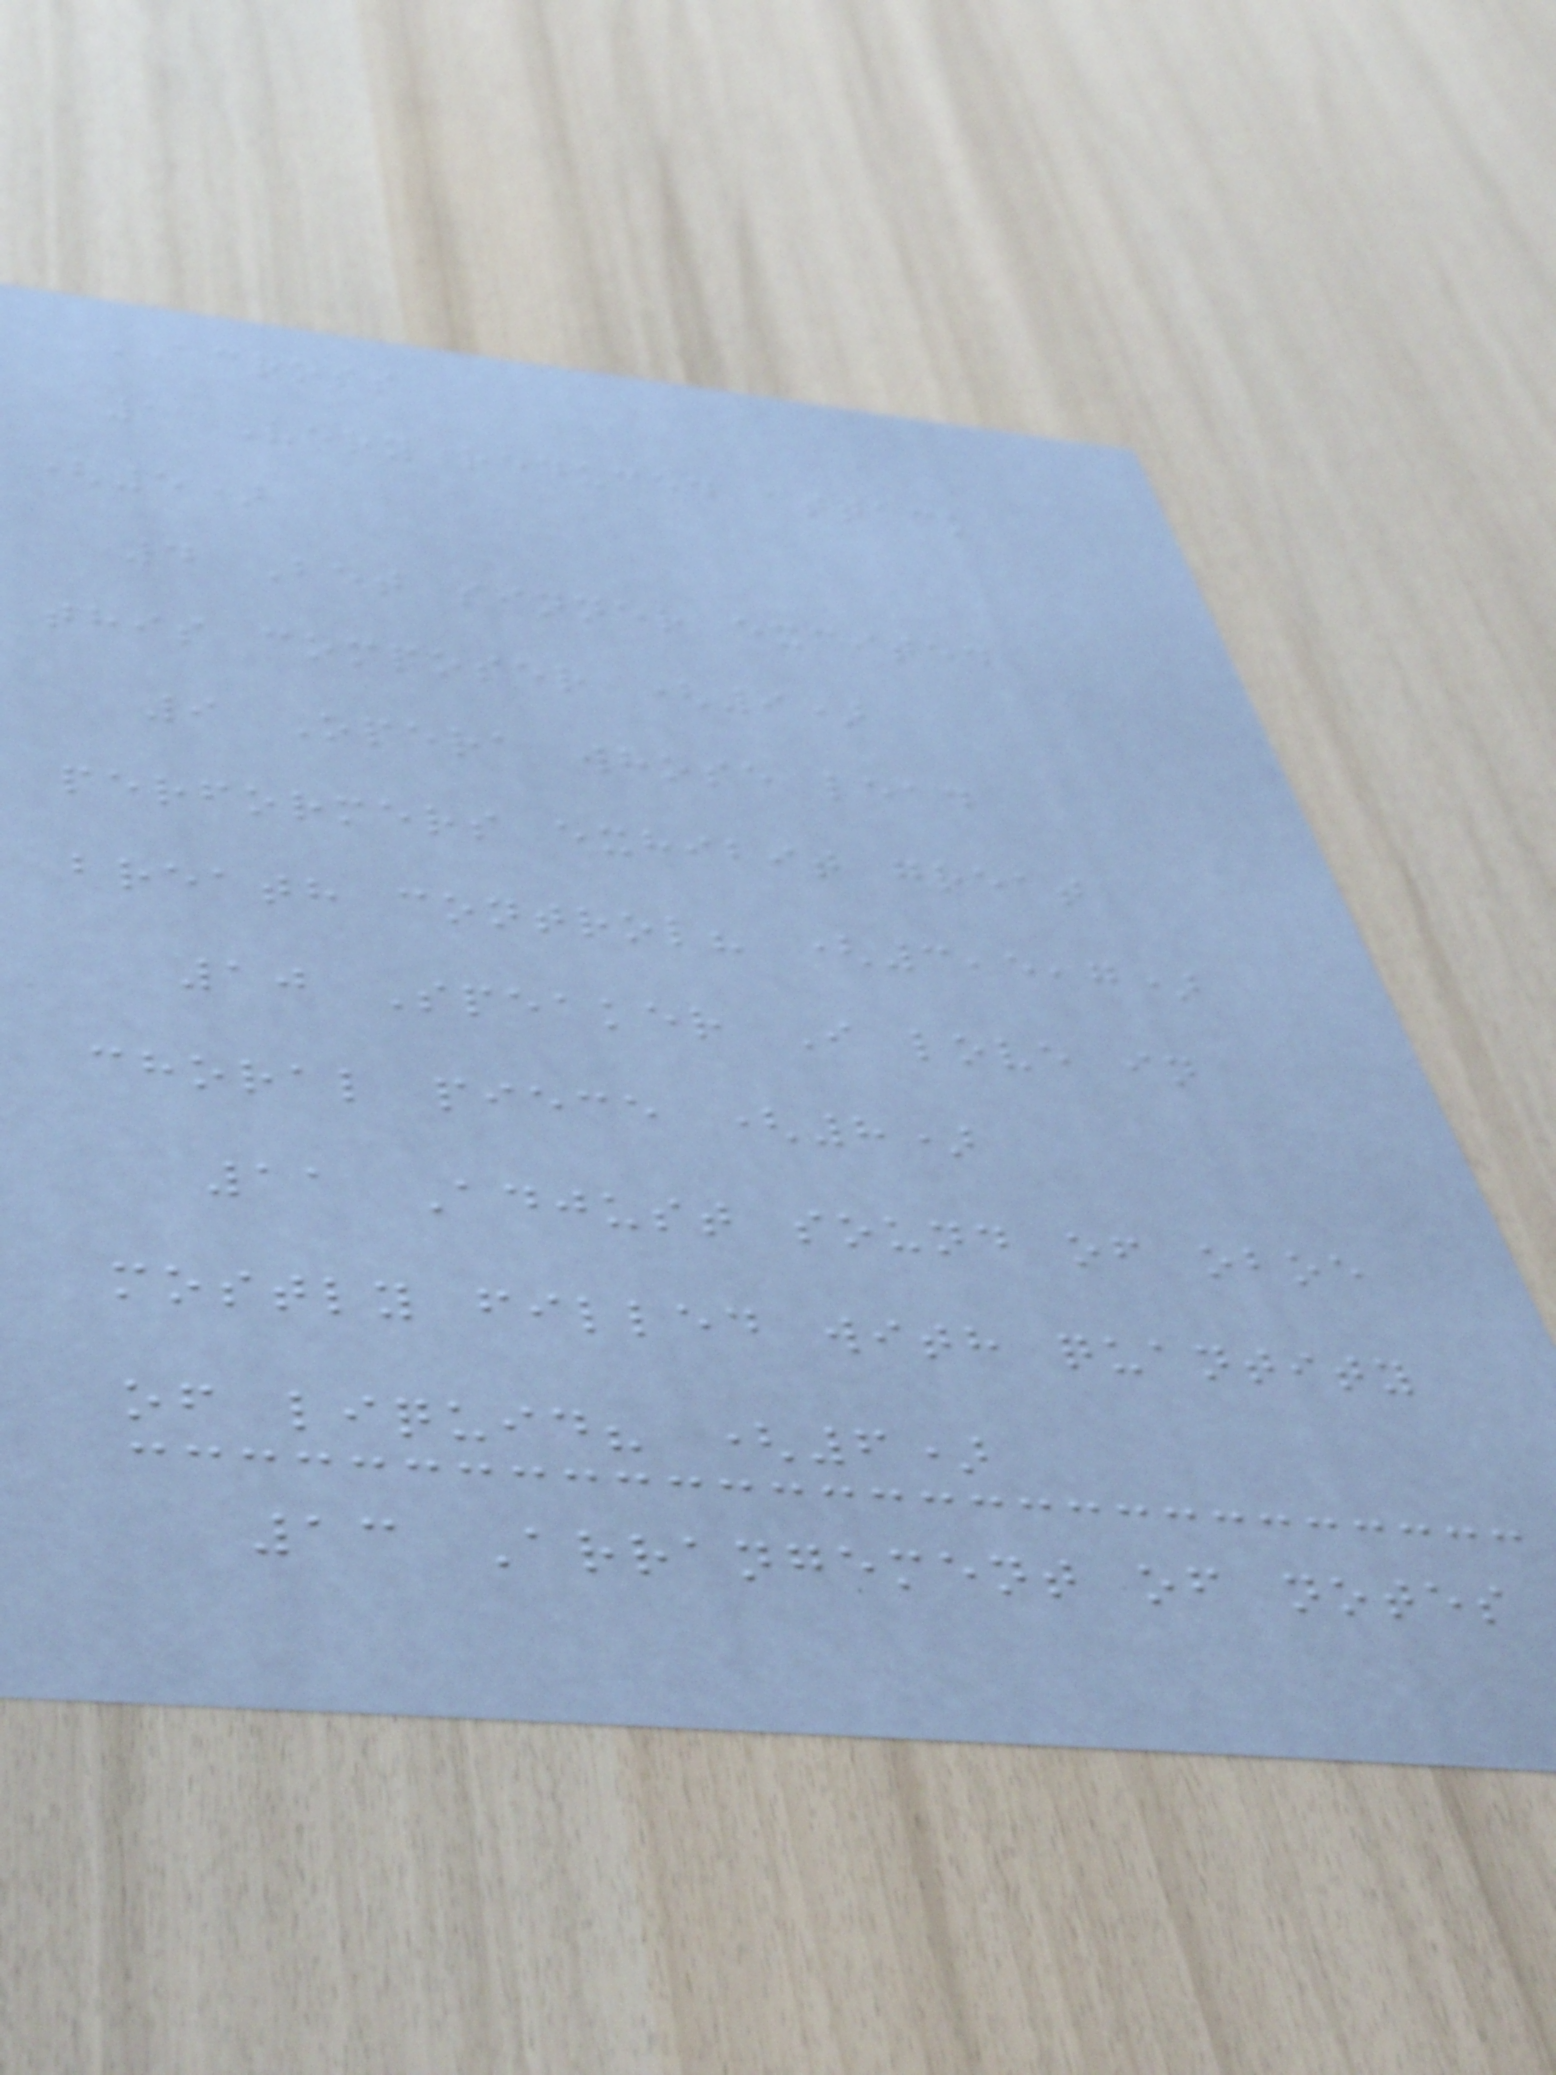ACROSS
1 Very reduced attack
(5)
4 Bet sinner excited
this composer (9)
9 Opera whose lead
performers exhibit great
breath control? (3,5,7)
10 Speaker I love in
choral piece (8)
11 Adjust sound of oboe
mostly filled with quantity
of liquid? (6)
13 Arrangement of notes
